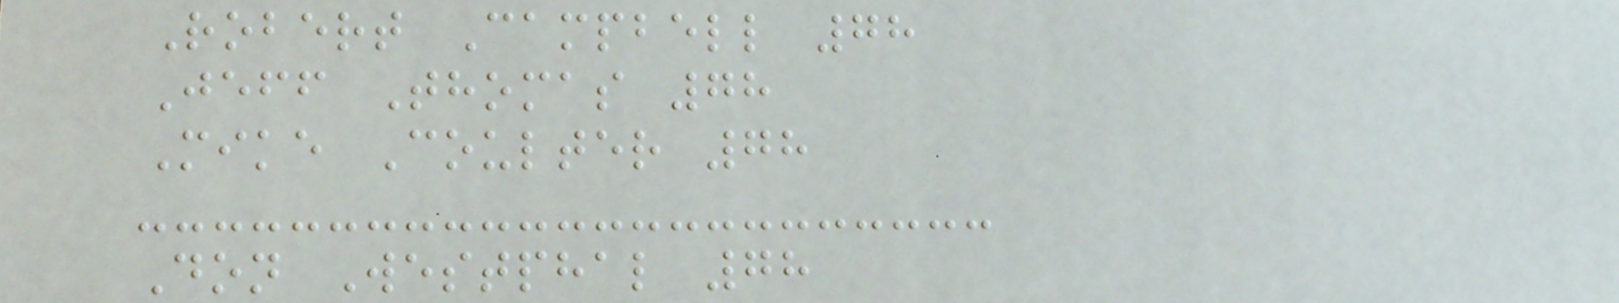Robert Campbell 78
Jeff Thomas 78
Mike Coulter 78
Don Westphal 78
